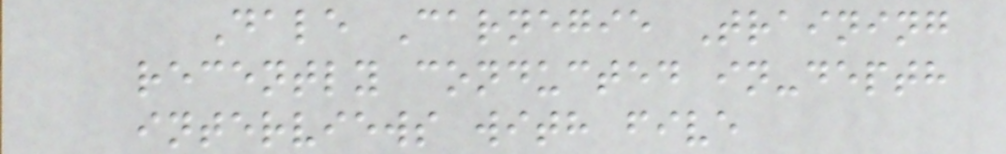Dale Carnegie Training
recently conducted in-depth
interviews with five
